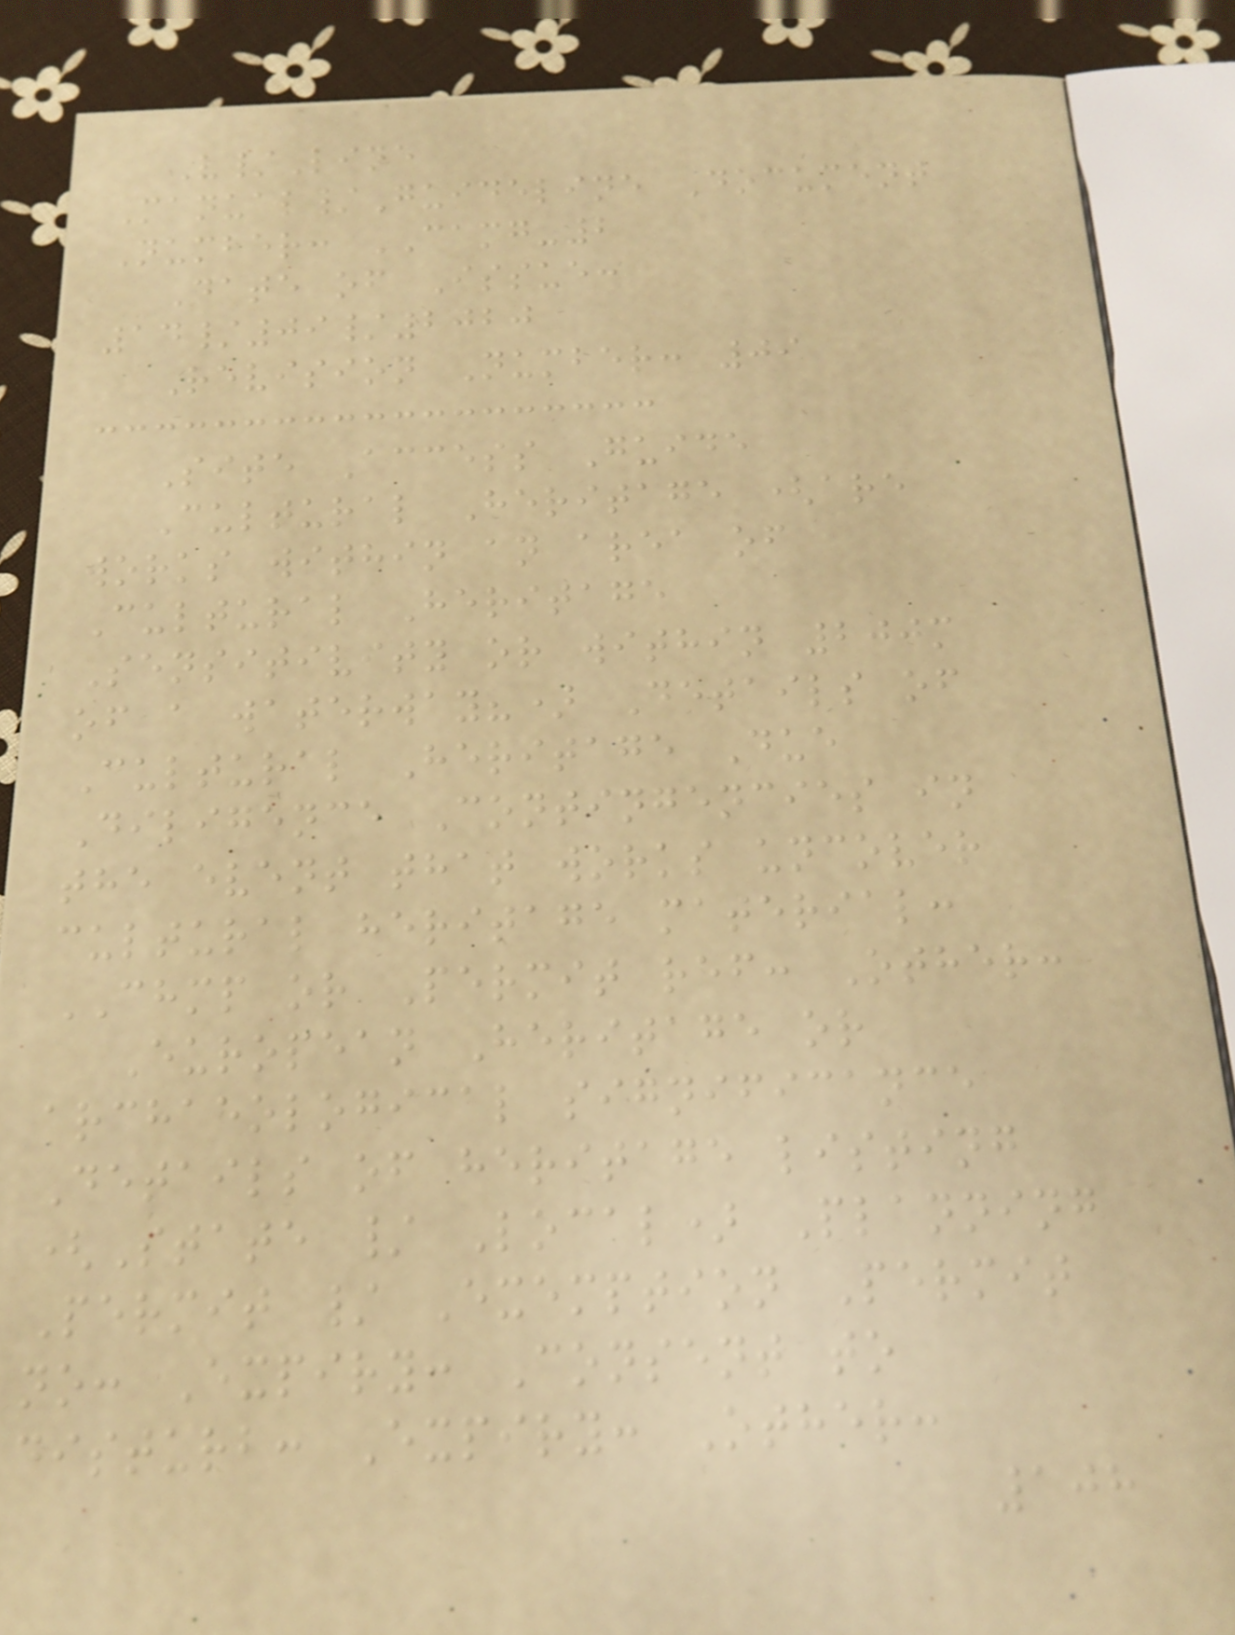V/Line
Manual/Guideline Document
Number: CAMG-2
Date of Issue:
14/09/2020
Revision Number: 09
Site Access Guide
Cultural Heritage (are
works within an area of
Cultural Heritage
Sensitivity or within 200m
of a waterway?) Details of
Cultural Heritage Due
Diligence Contingencies in
the event that works uncover
cultural heritage material:
CHMP or Permit ref: Other:
European Heritage or
archaeological significance
Details of heritage listing
(State / Local) Planning
Permit / Exemption Permit
no: Expiry: Consent to
disturb: Expiry: Other:
108
